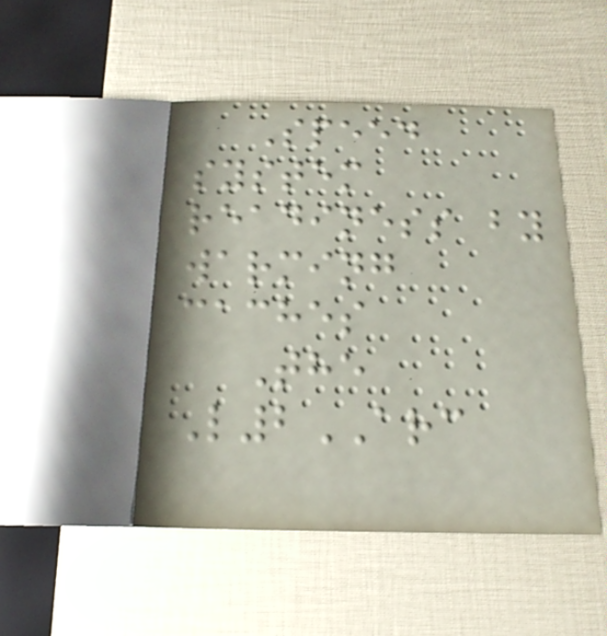Speed
system
readiness by
warming
caches
The
L2ARC
